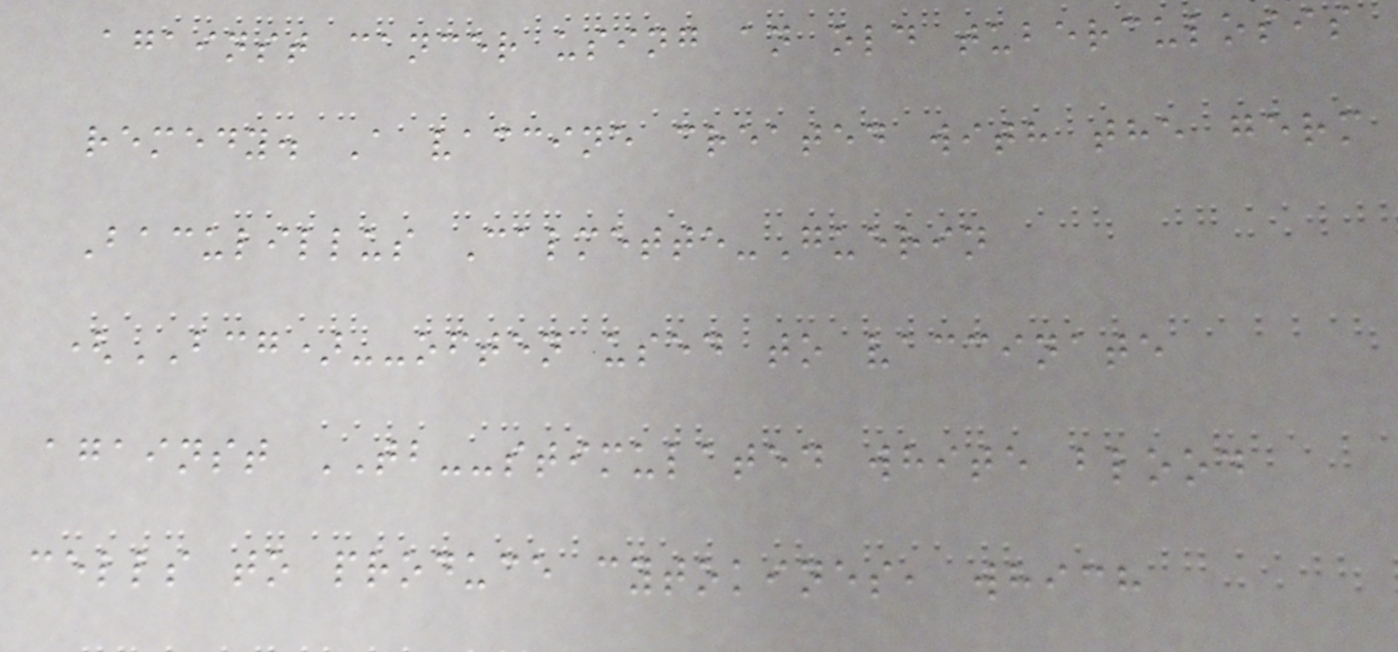against cancer using an old tuberculosis
remedy. A vaccine created with the germ
Baculillus Calmette-Guerin
(BCG)--often used to vaccinate
against TB--stimulated white blood
cells to produce cytokines, which
